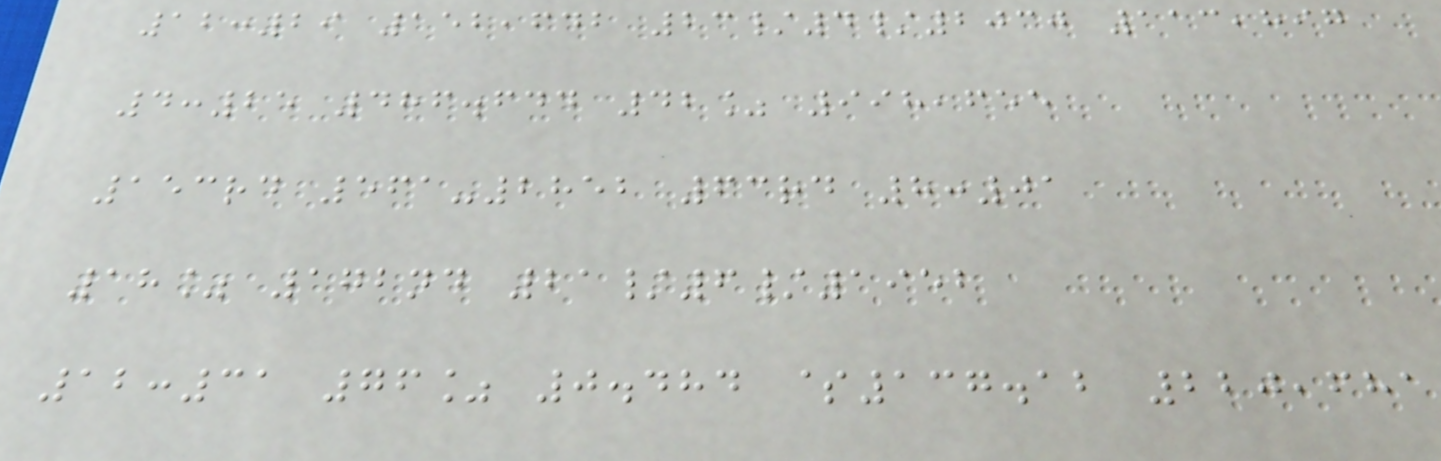12:29 152,642 23/4/2030 113,897
4:25 486.644 42% 998,655
153rd 561-2852 63rd 8:01
18% 172nd 21/6/1952
12:31 76% 0.484 $137.12 220,681
